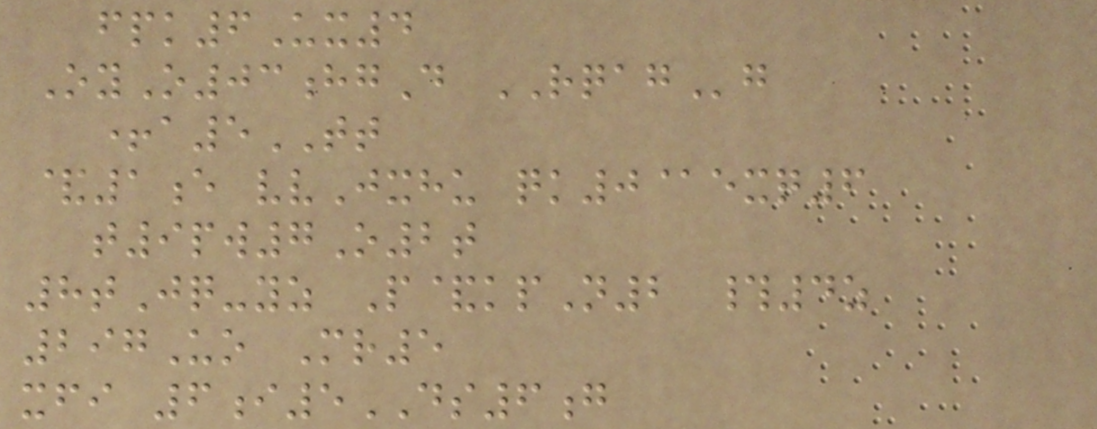fpk6Ux4
OyO03hgD RQAGg
+a5TT
&1e vvJxhu qk0@exq6
t9pw7O2t
8tJq-yz P&kpN2 #4z
297Uo Mr5
xfi 6i5DS6g
